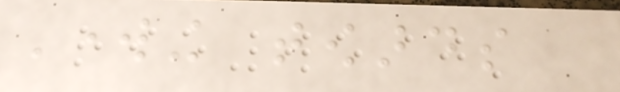Working towards
